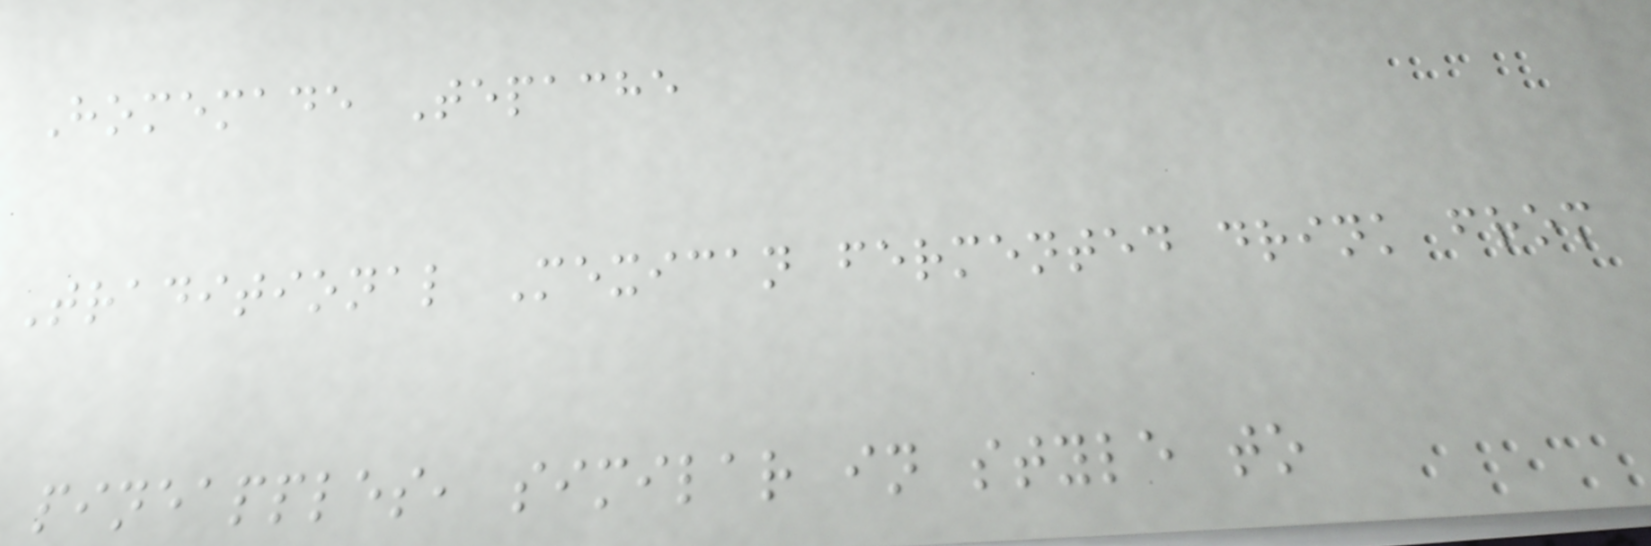Homemade Tepache
Traditional Mexican fermented drink from
pineapples, similar in style to
